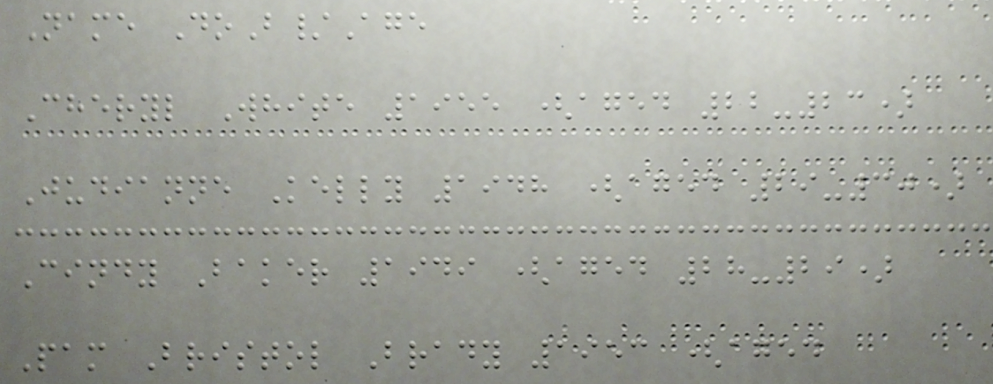Name DoB/Age
Cheryl White 1955 (aged 22-23)
Judianne Kelly 1948 (aged 29-30)
Cindy Baker 1949 (aged 28-29)
Pam Bristol Brady 1953 (aged
